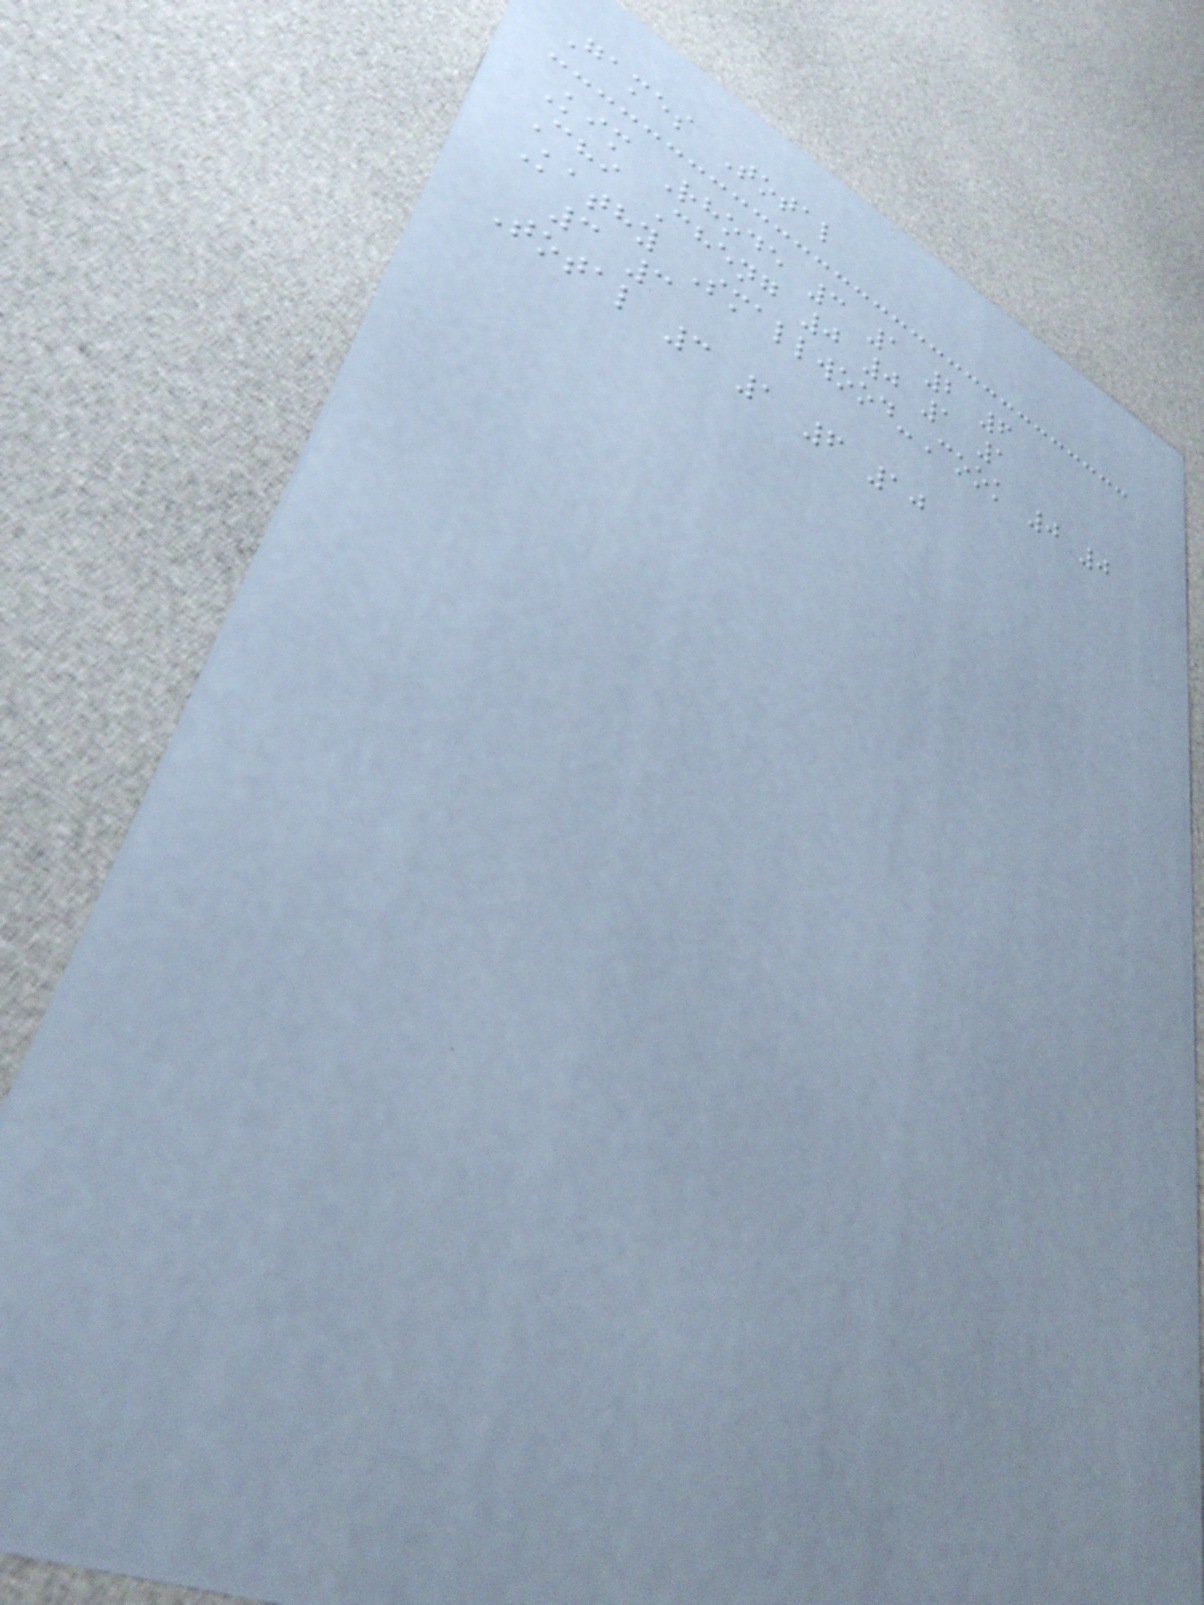Games Total
Kim Rhode 3 1 2 6
Chi Cheng 0 0 1 1
Kathy Smallwood-Cook 0 0
3 3
Total 3 1 6 10
